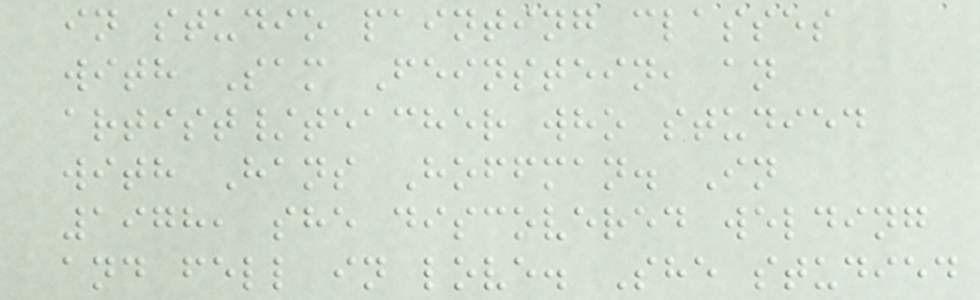in studio painting classes
with Sam Feinstein, an
artist/teacher who studied
with Hans Hoffman. In
1978, she discovered welding
and fell in love. She studied
